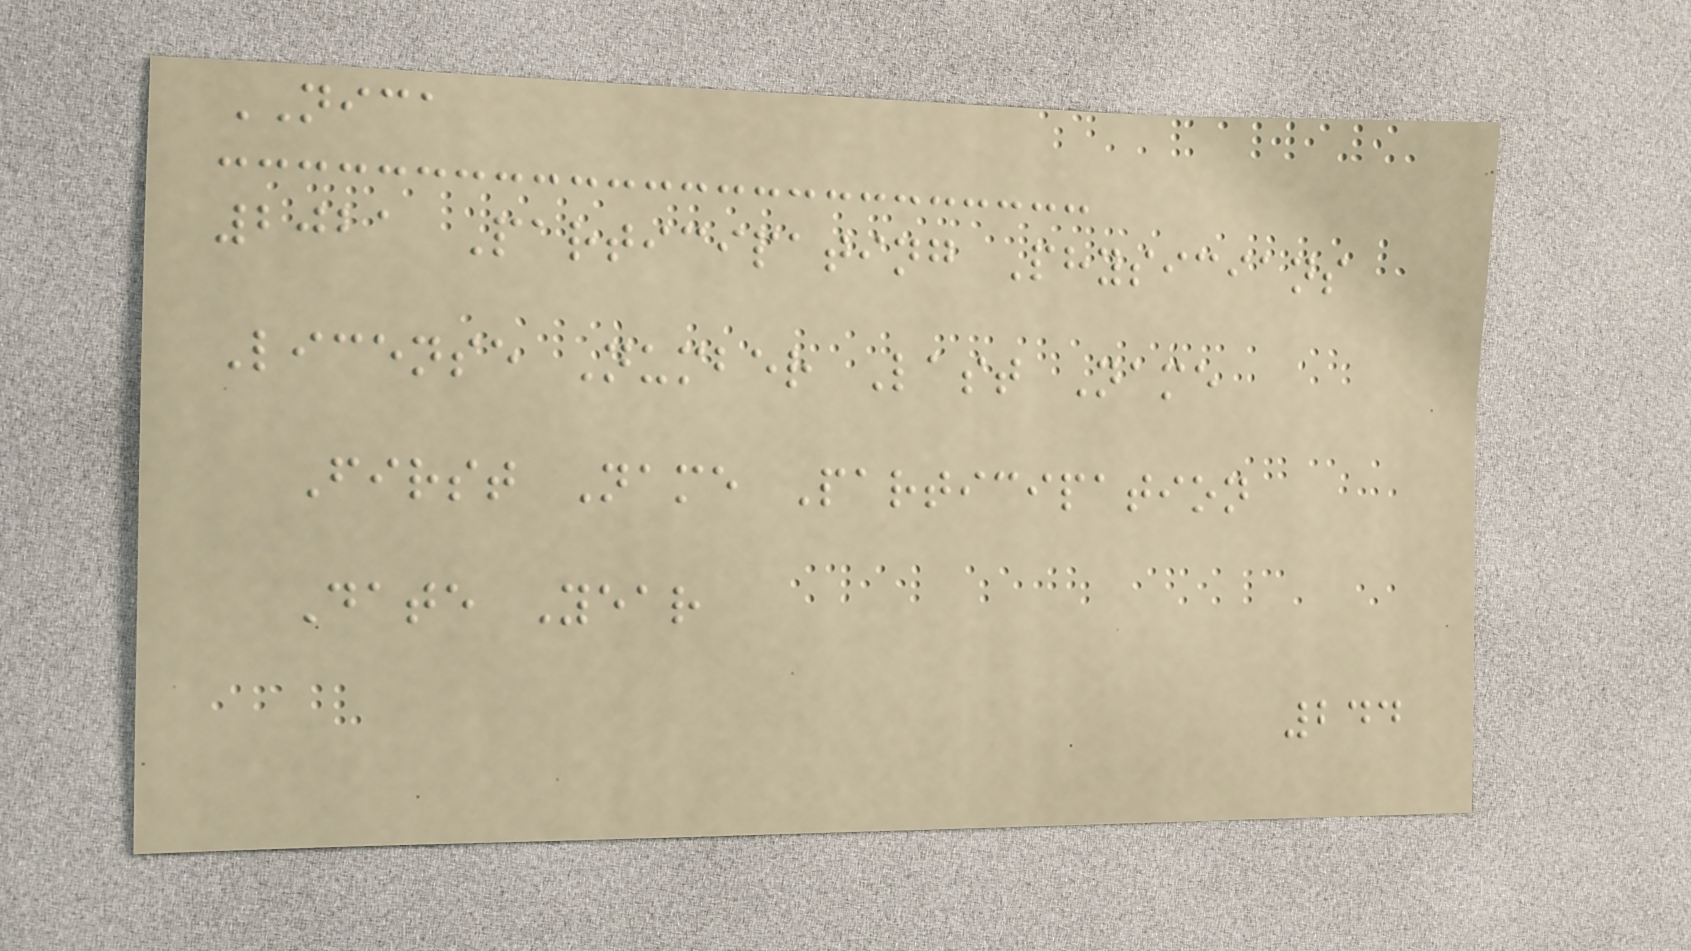NICA
2021 Participating Physicians
License Number Last Name
First Name Participation
Date Year
244
